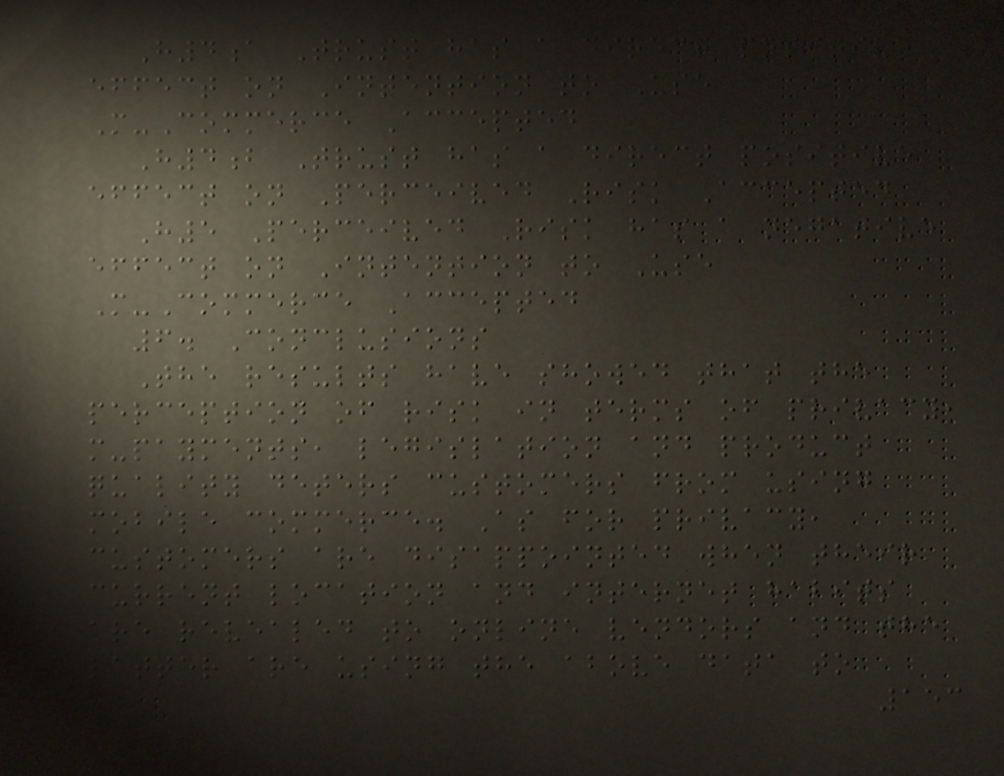H4a Trust has a direct positive
effect on Intention to Use
M-Commerce Accepted
H4b Trust has a direct positive
effect on Perceived Risk Accepted
H5 Perceived Risk has a negative
effect on Intention to Use
M-Commerce Accepted
6. Conclusions
The results have showed that the
perception of risk in terms of privacy,
m-payments, legislation and product
quality deters customers from using
mobile commerce. As for privacy,
customers are disappointed when their
current location and internet habits
are revealed to online vendors and the
latter are using the above data to
153
